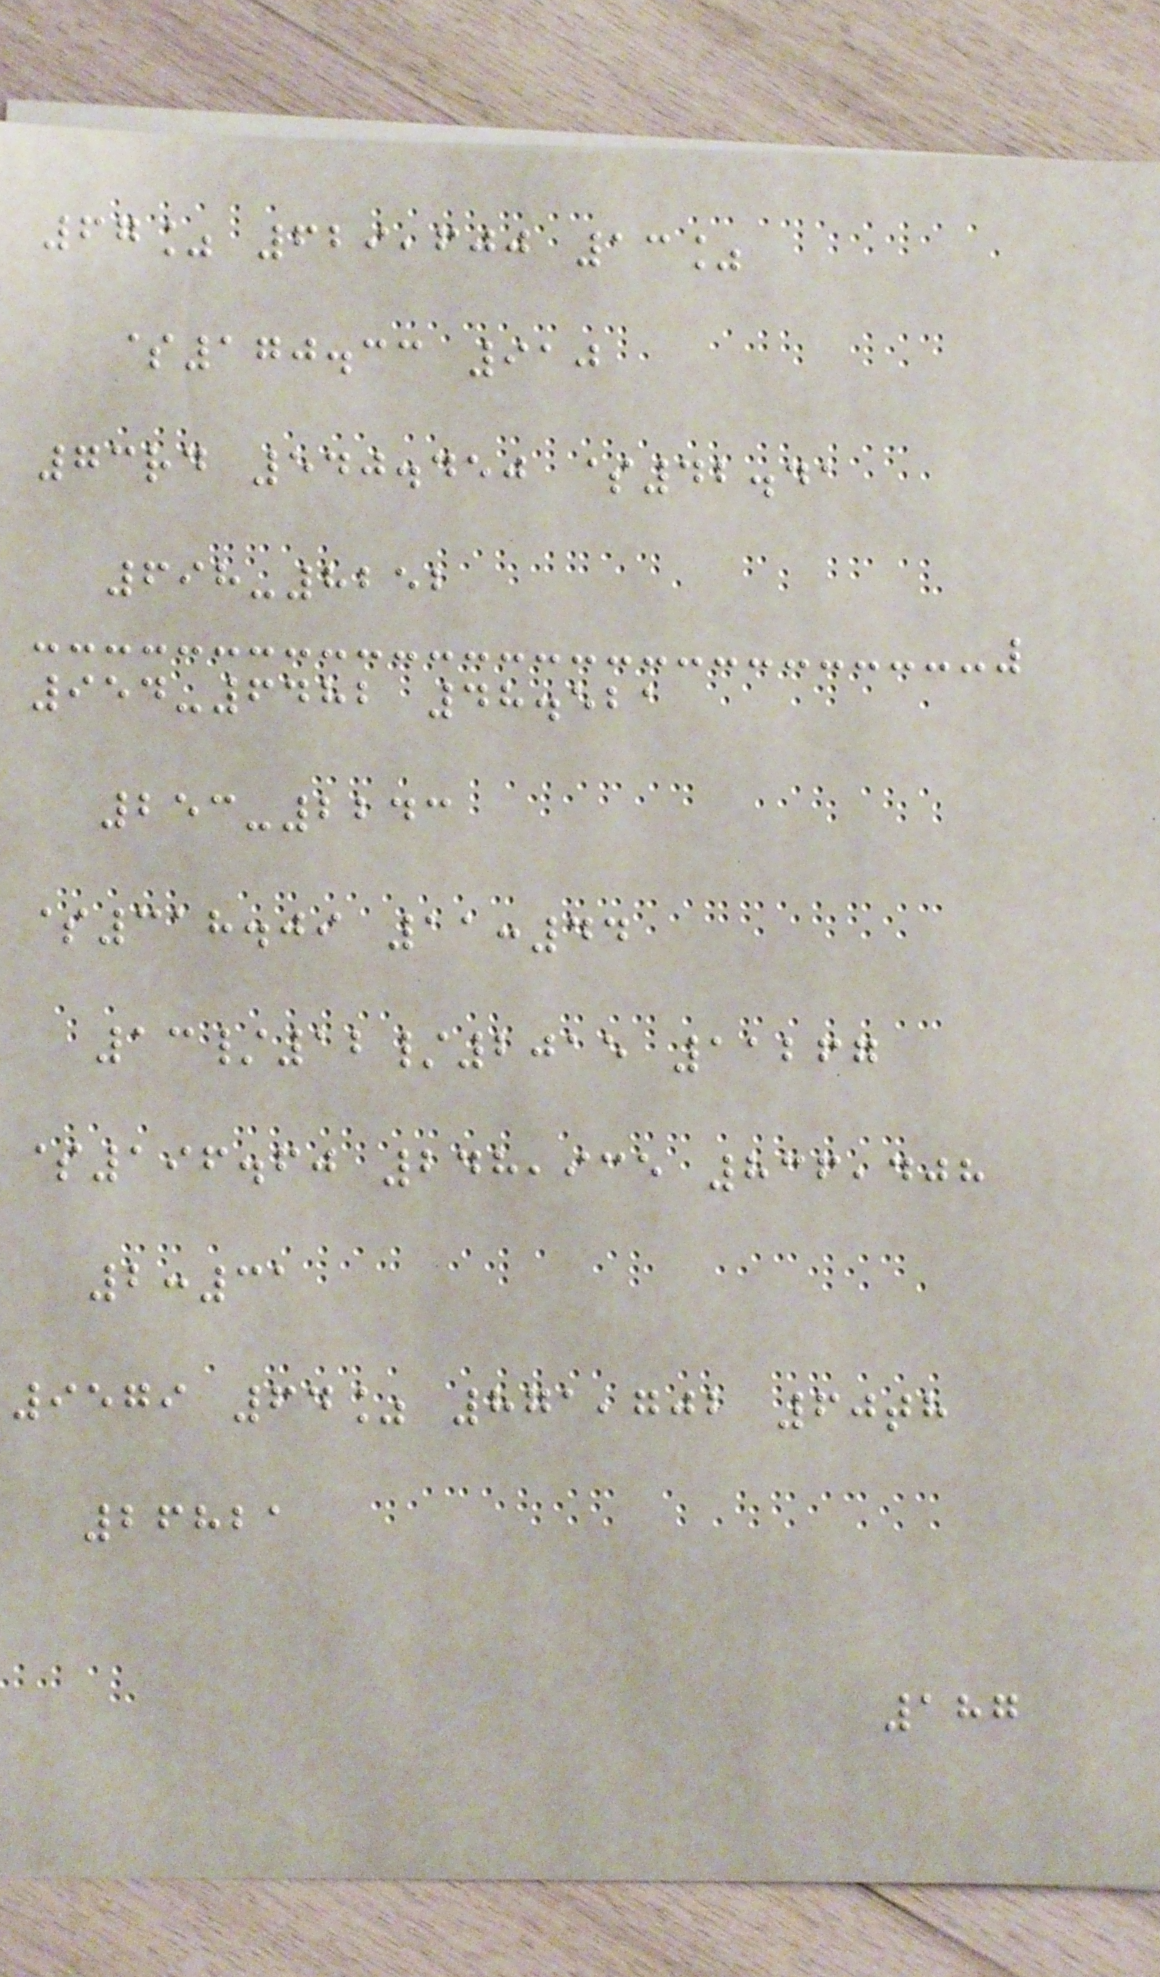67% 629,600 13%
$170.33 910
73rd 540.450 $42.41
698-8252
954-6482 48.521
253-2243
$318.09 11:44
13/12/2015 11267
$196.60 248,935 836,408
2:31
9579 64% 871,702 60th
26821
187
